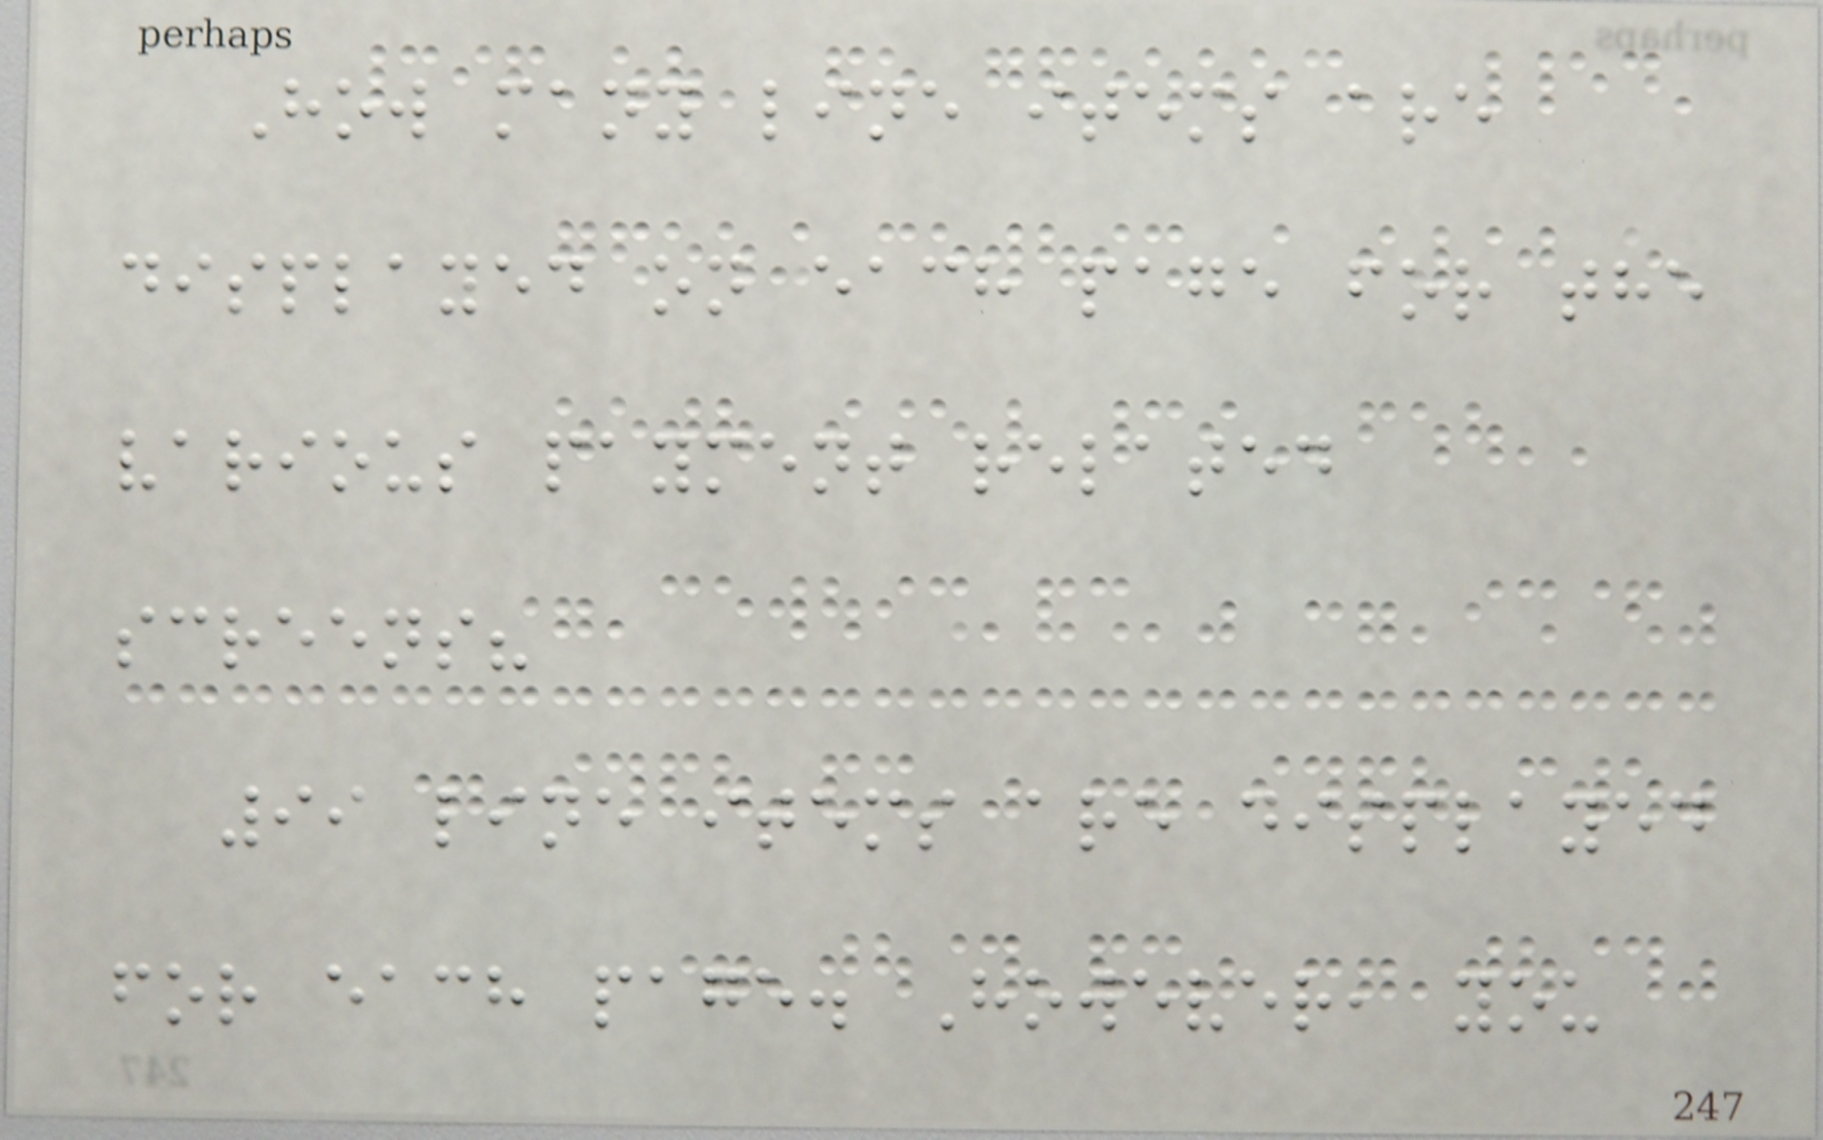How many line items are
displayed on each page for the
various payment related
screens?
99 line items are displayed
for each page. However, you
